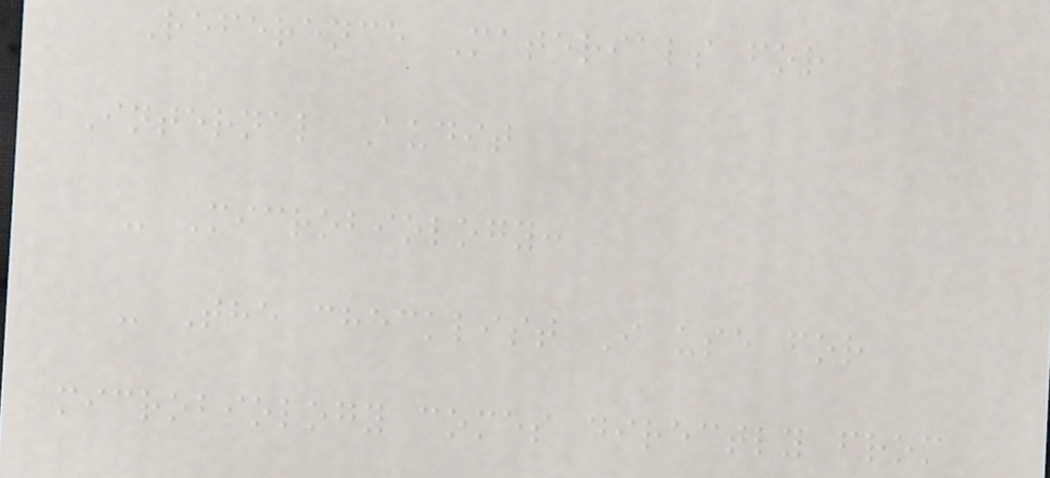Reference Materials for
Internal Audit
- Microbiology:
- The checklist I use for
microbiology comes directly from
